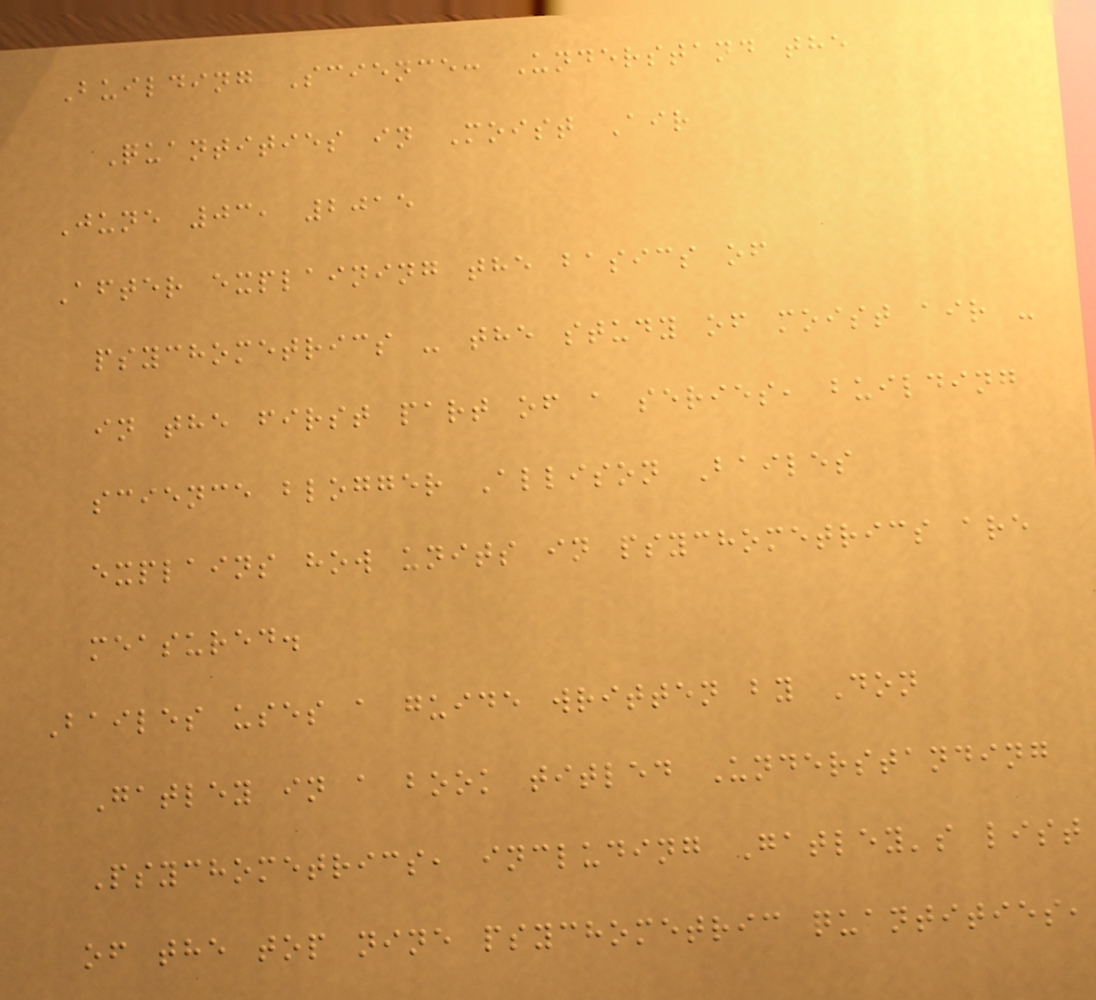Building Science: Understand the
Quantities in Moist Air
June 03, 2015
After explaining the basics of
psychometrics - the study of moist air -
in the first part of a series, building
science blogger Allison Bailes
explains how units in psychometrics are
measured.
Bailes uses a guide written by Don
Gatley in a book titled Understanding
Psychometrics, including Gatley's list
of the top nine psychometric quantities,
